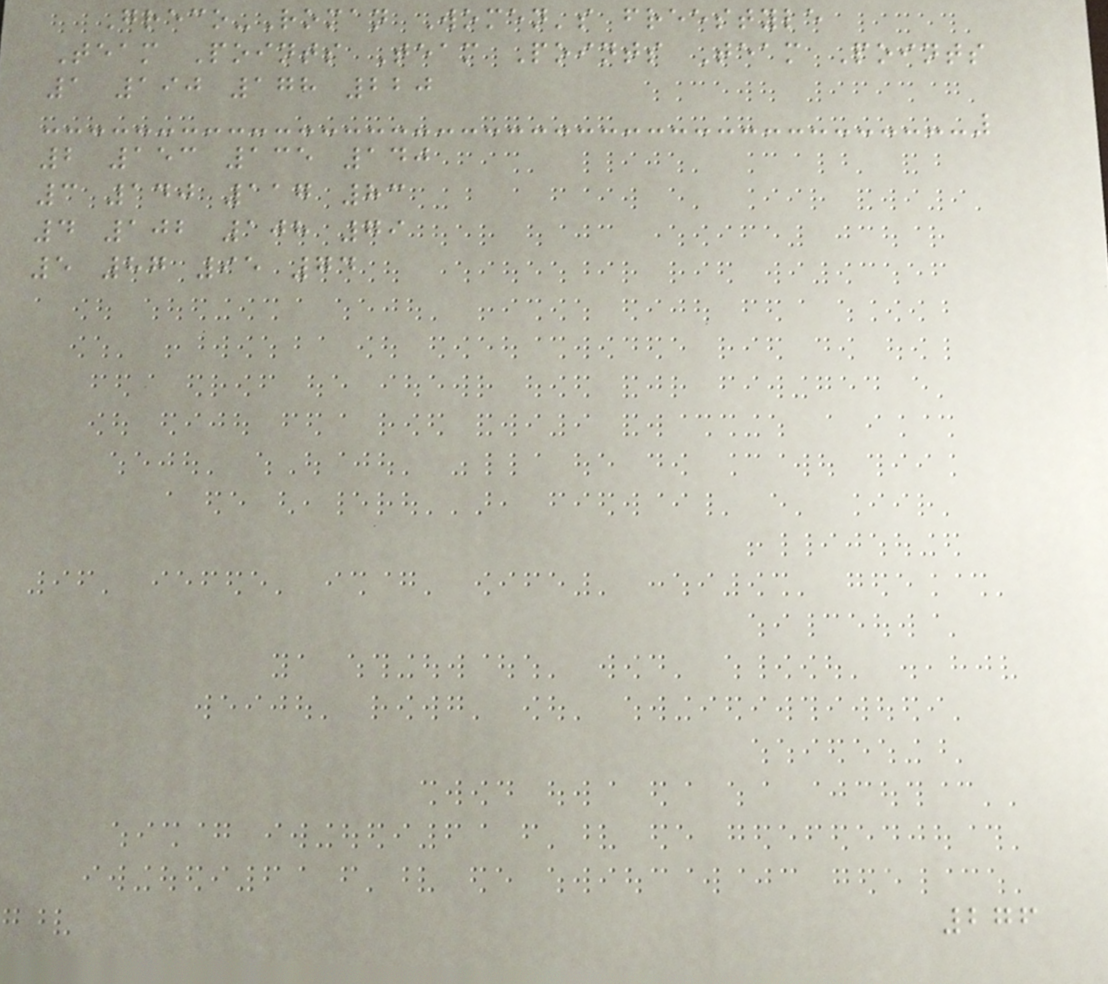Greco-Roman Women's freestyle
Team Points Team Points Team Points
1 190 178 220
2 153 135 140
3 140 117 83
4 102 108 79
5 87 95 74
276
